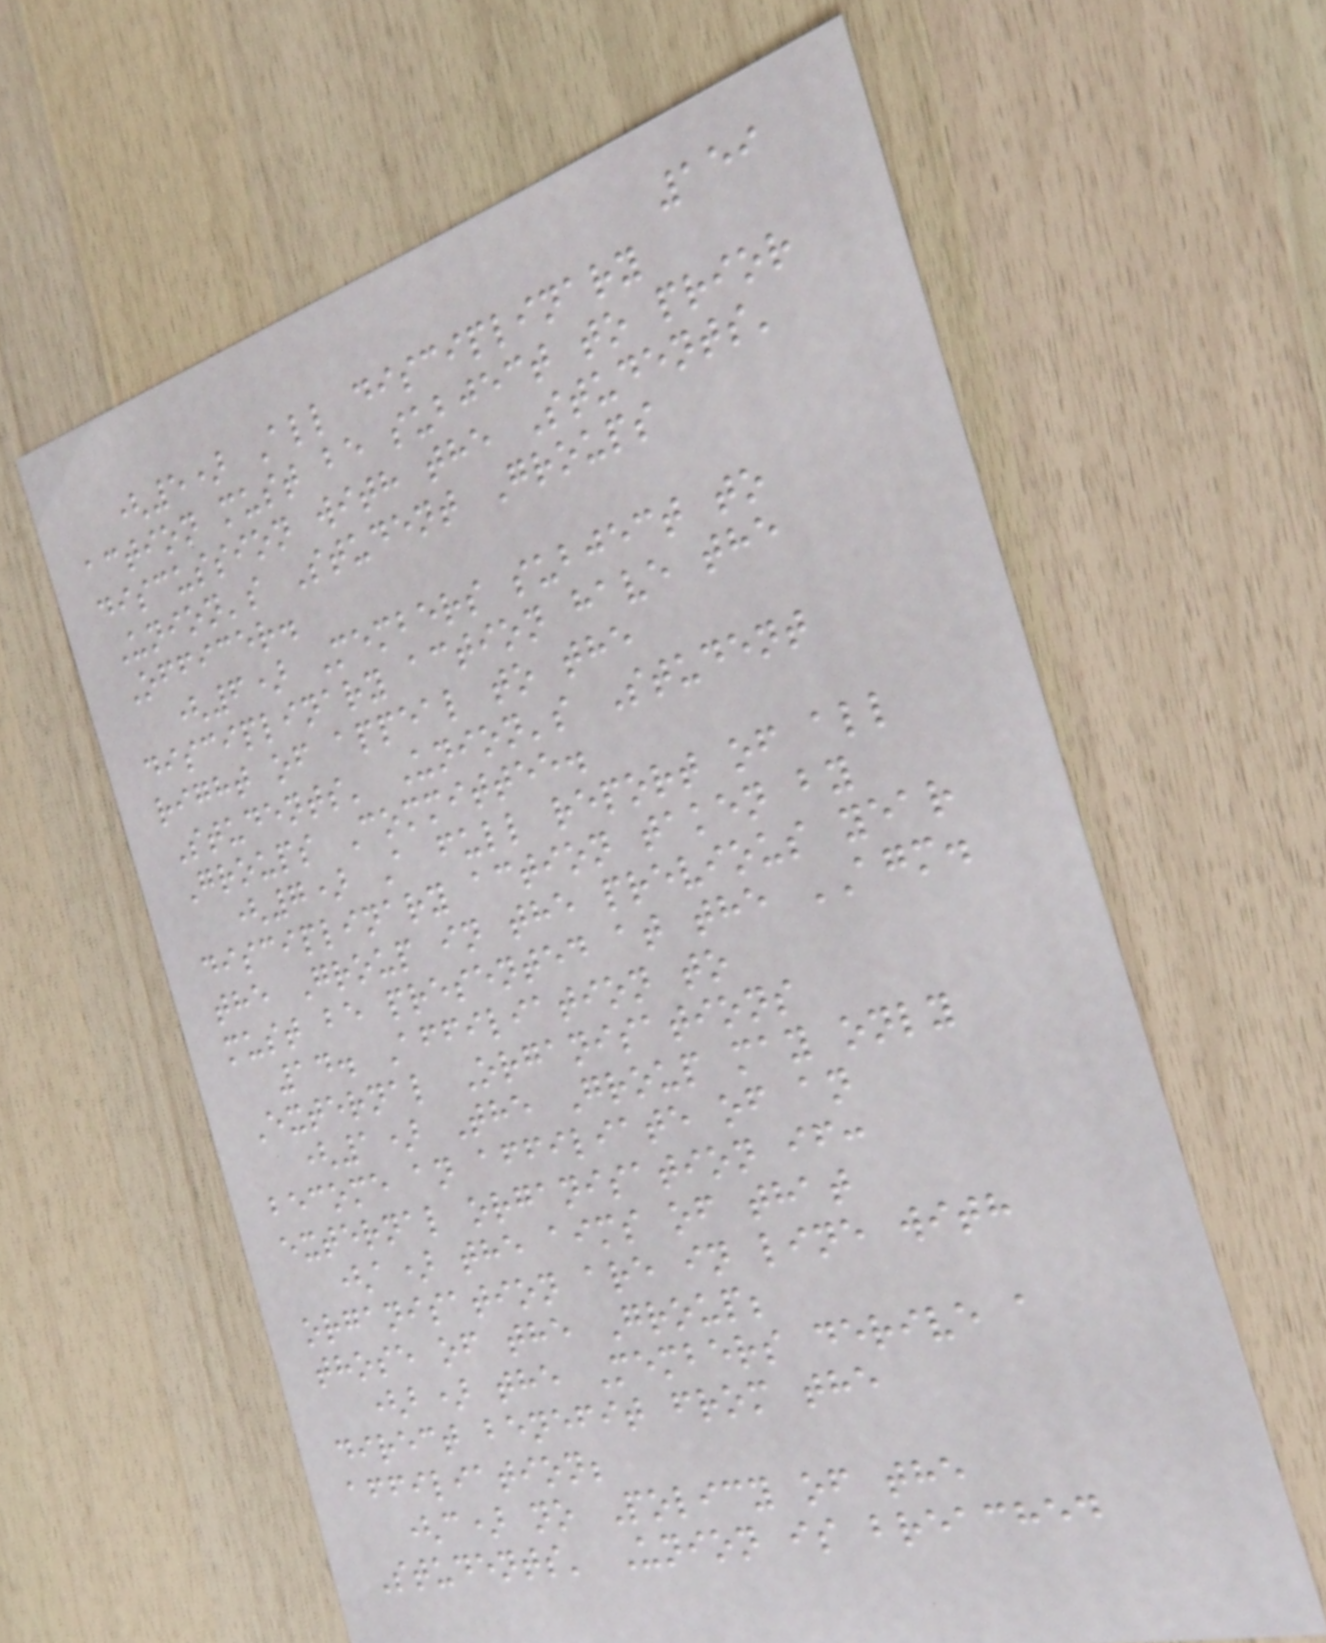159
(5) All disciplinary
action must be subject to prior
discussion with the Students'
Union's Student Groups
Officer.
(6) Members subject to
disciplinary action have the
right of appeal to the
Students' Union's Student
Groups Committee.
(7) A full report of all
disciplinary action taken by
the Group in the previous year
must be presented at the AGM.
14. Affiliation to
External Organisations
(1) The Group may only
become an affiliate of an
external organisation if:
(a) the aims of that
organisation are in line with
those of the Group;
(b) the Members derive a
direct benefit from the
affiliation;
(c) no Policy of the
Students' Union is breached
